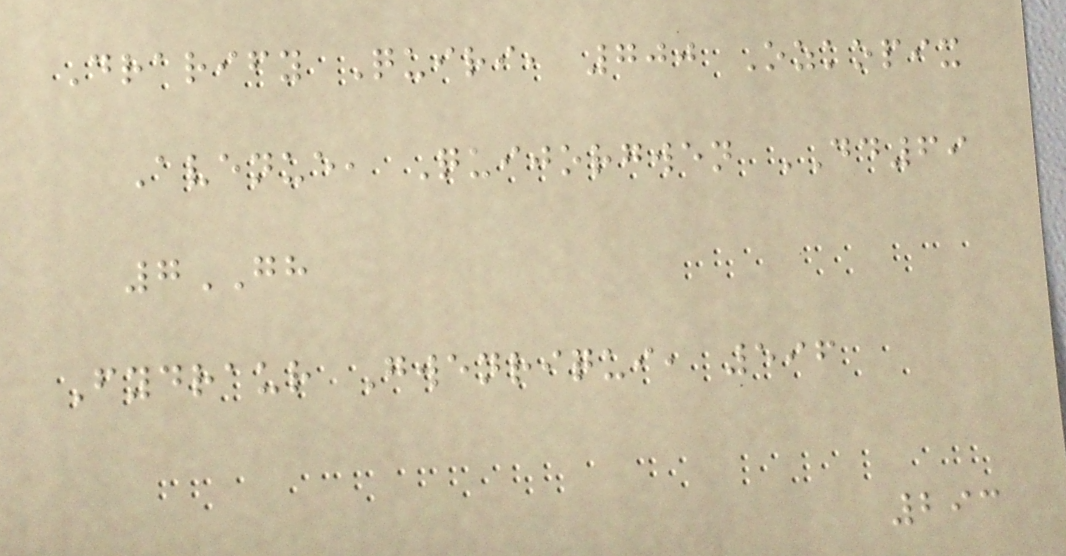Drarify Quiri, 700 Ozkopix
Avenue, Quijorgwen DD69
7GH
Fydraur Gwenriqui, 596
293
